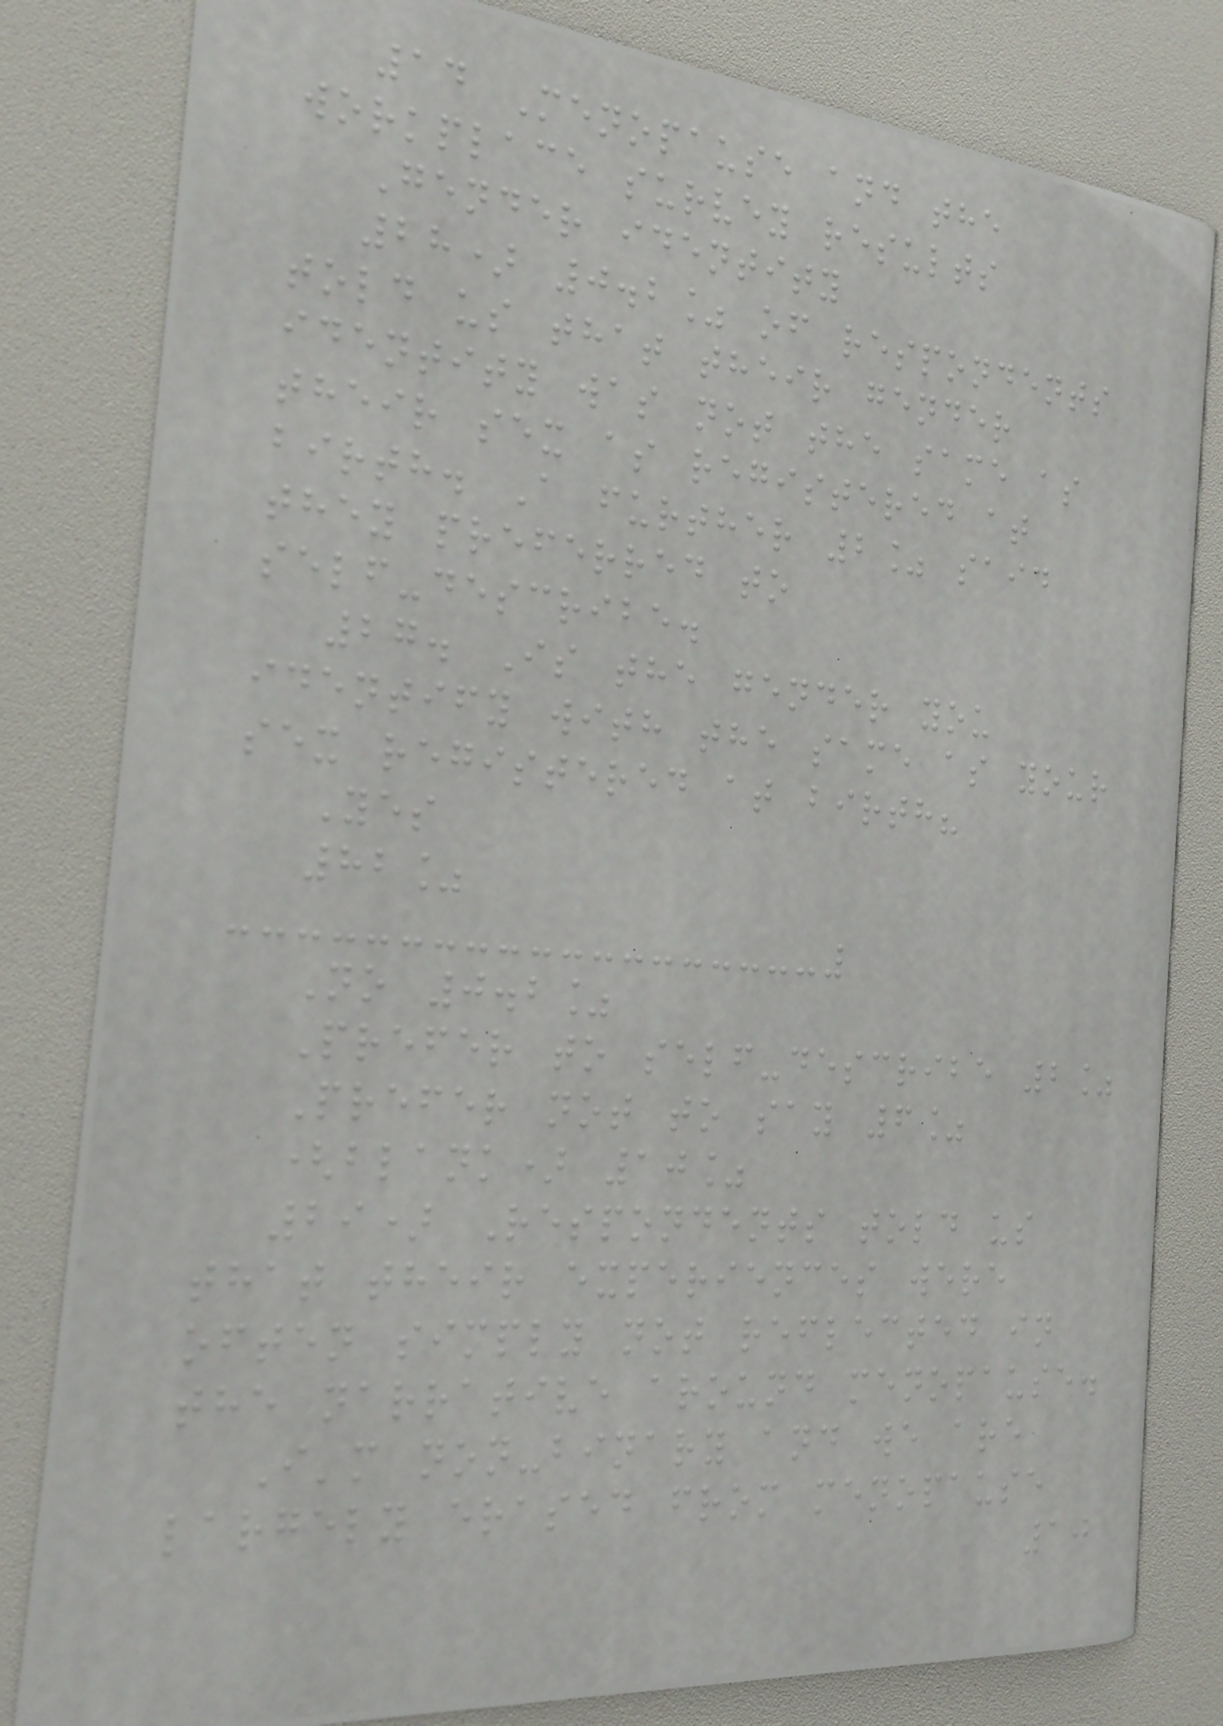14 Menopause and the
workplace survey results
Gender identity
28) 0.2% of respondents
told us that their gender
identity was not the same as
their sex as registered at
birth. A further 2% said
they preferred to
self-describe.
27. Is the gender you
identify with the same as your
sex registered at birth?
Yes
82%
No 0.2%
Prefer to self-describe 2%
Prefer not to say 6%
(blank) 10%
29) Respondents told us
that their experiences were
often simply not reflected in
the narrative around menopause.
I'm non-binary and we are
largely erased from menopause
10
